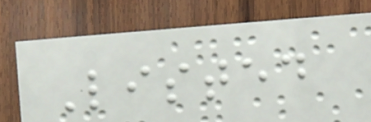Listed
